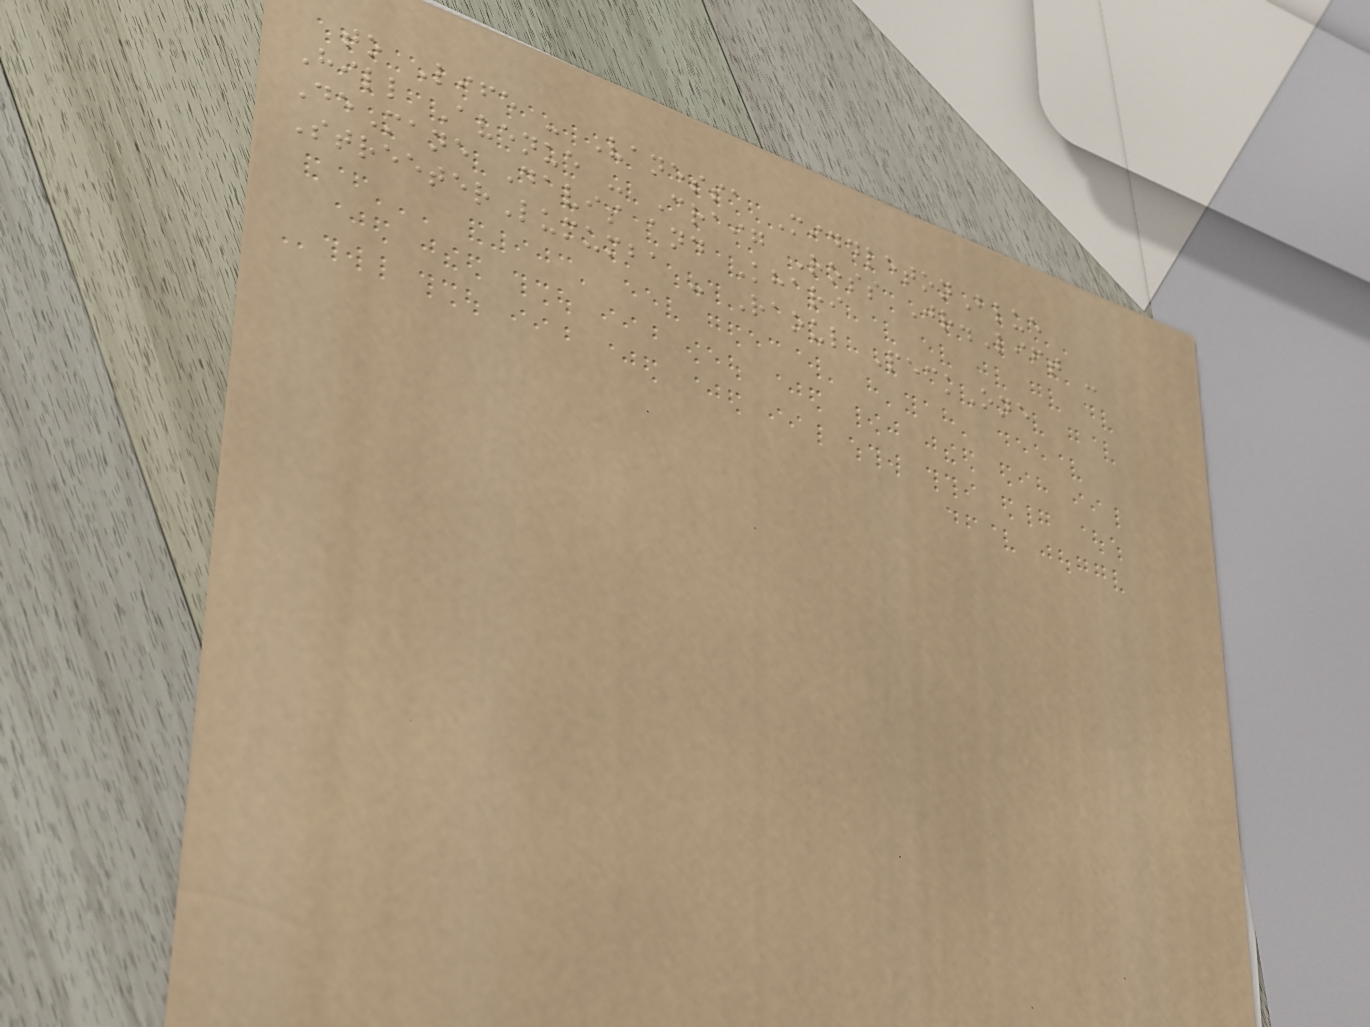to Life - Vanessa MiddletonBlue
Hill Avenue - Craig Ross Jr.Lift -
DeMane Davis and Khari
StreeterLumumba - Raoul PeckOne
